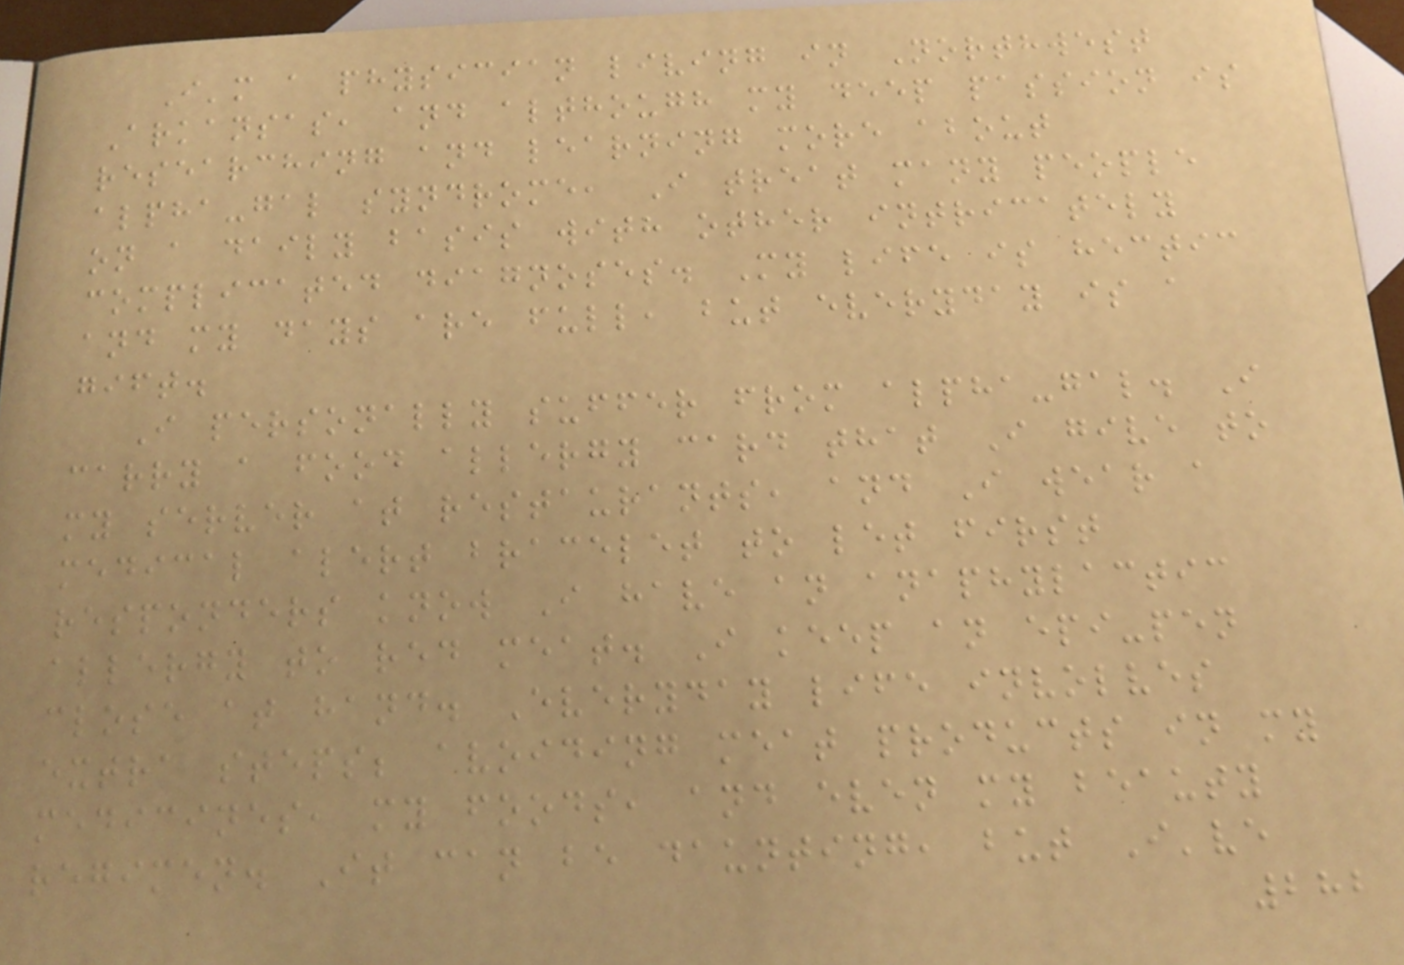I'm a physician living in Northwest
Arkansas, and although my deep passion is
researching and learning more about
alpha-gal syndrome, I treat many people
on a daily basis with other intricately
complicated diagnoses. My life is hectic
and my days are full, but everyday is a
gift.
I personally suffer from alpha-gal. I
carry a food allergy card that I give to
my server at restaurants, and I wear a
medical alert bracelet to let first
responders know I have an anaphylactic
allergy to red meat. I keep an epi-pen
close at hand. Everyday life involves
extra steps; avoiding meat products in my
medicines, my foods, and even my beauty
regimen. It can be daunting, but I've
282
